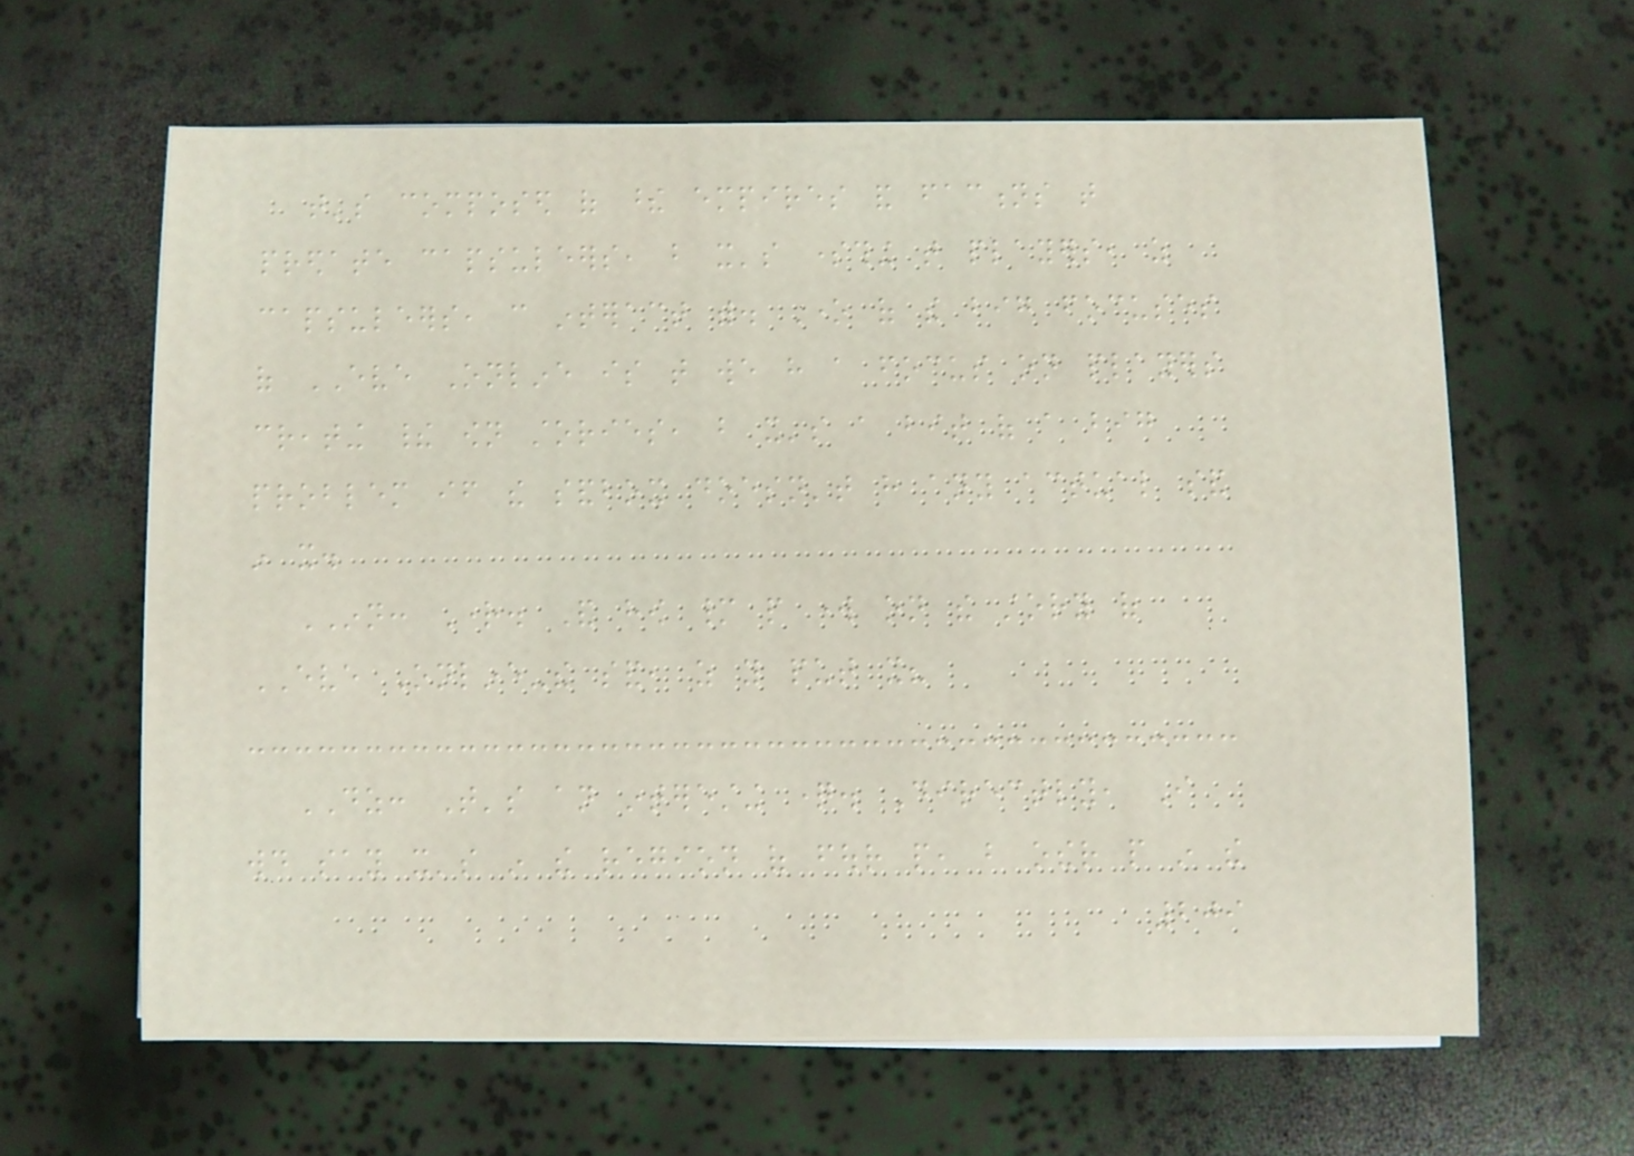that's composed of these empires and factions that
predate capsuleers, but it's something that players, as
capsuleers, can interact with. One of the big focuses
of EVE Online is that we have a focus on players
creating their own stories, but it's a bit of a big
problem if the sandbox doesn't have any actual sand
in it.
INN: Right. And how many people work on the story of
EVE Online-the sand, as you put it?
DZ: That's an interesting question. Directly, I
would say it's in the region of four people, but other people in the
209
